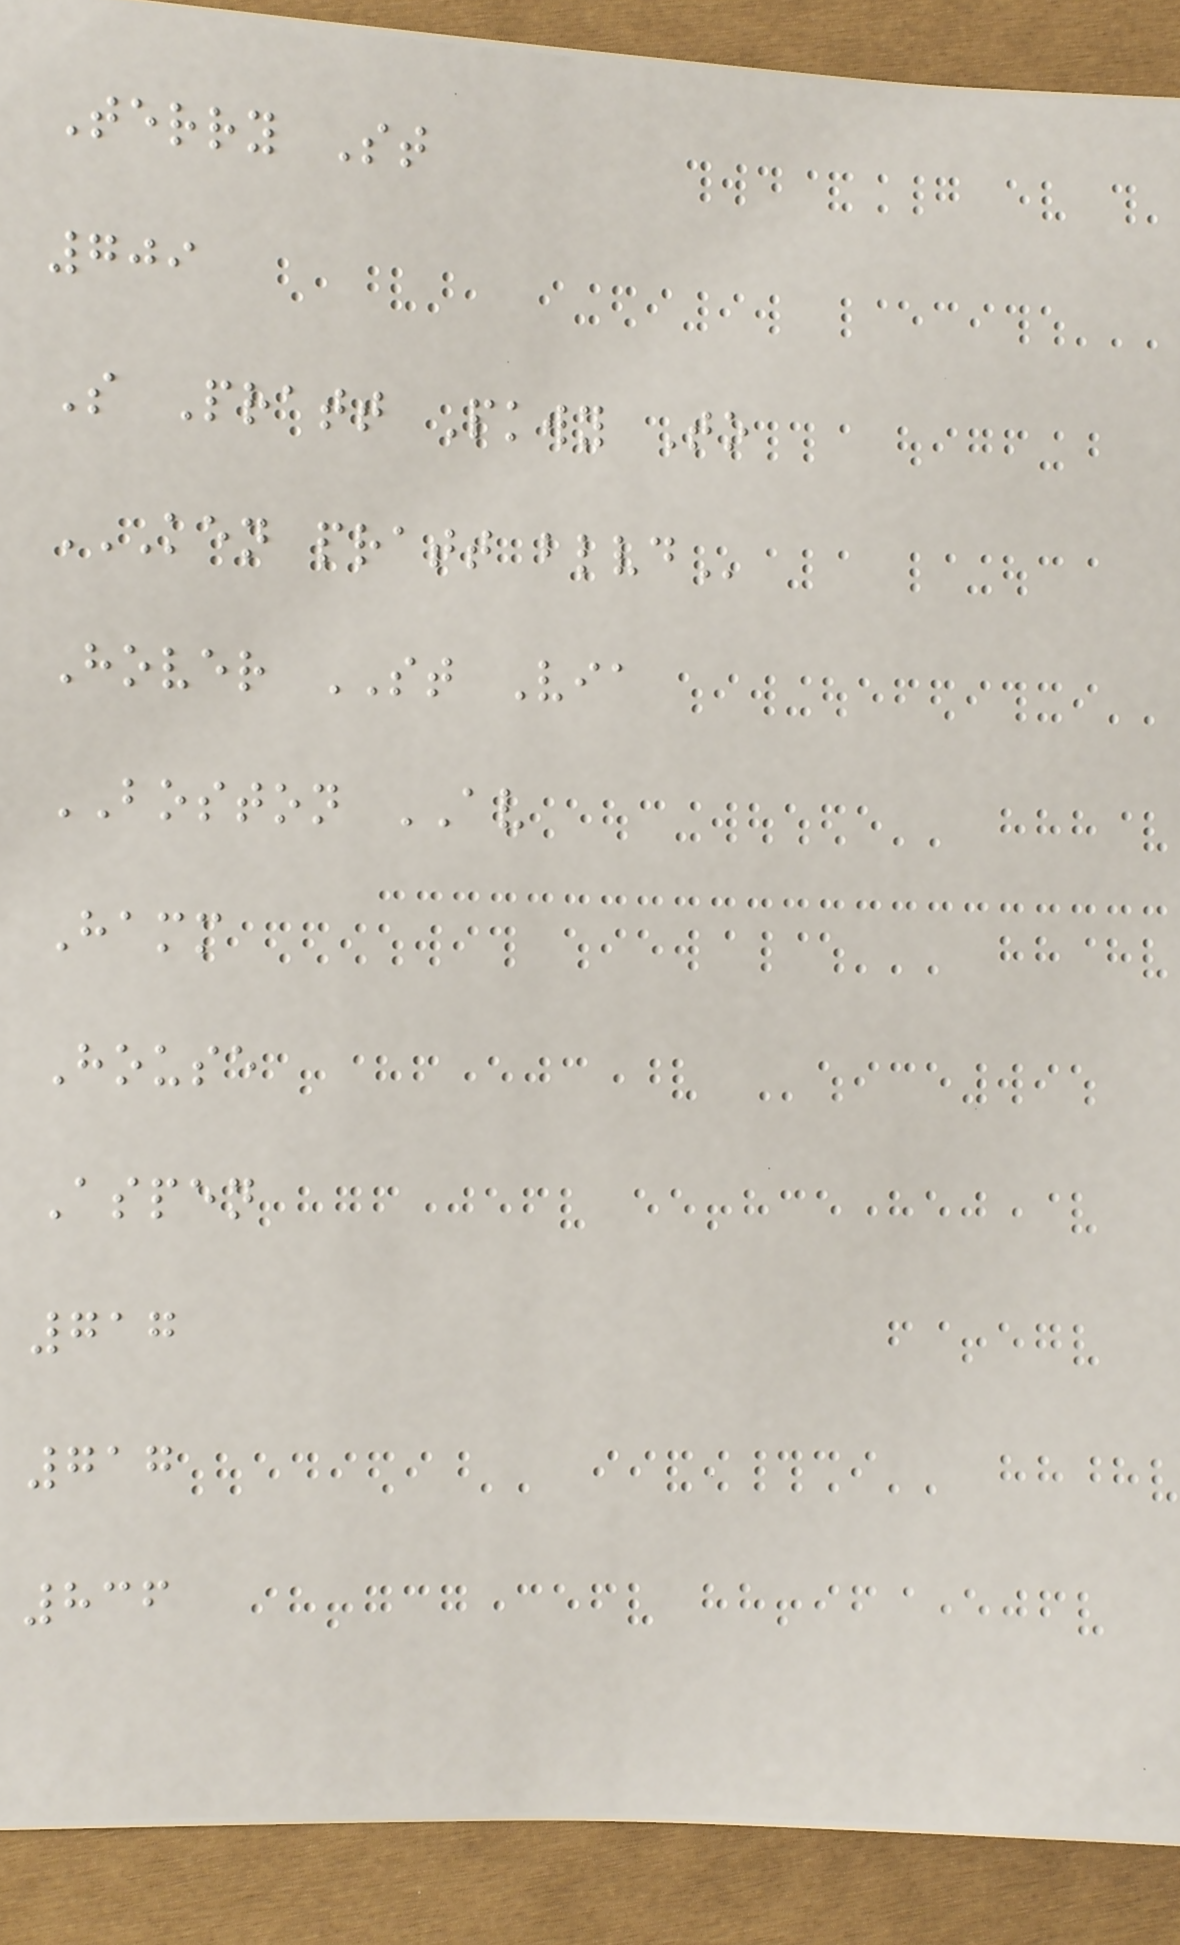Terry St
709
S Pratt Pkwy To
KEN PRATT BLVD
Hover ST Via
BOSTON AV
Hamm
House
Aspen
717
717
836
